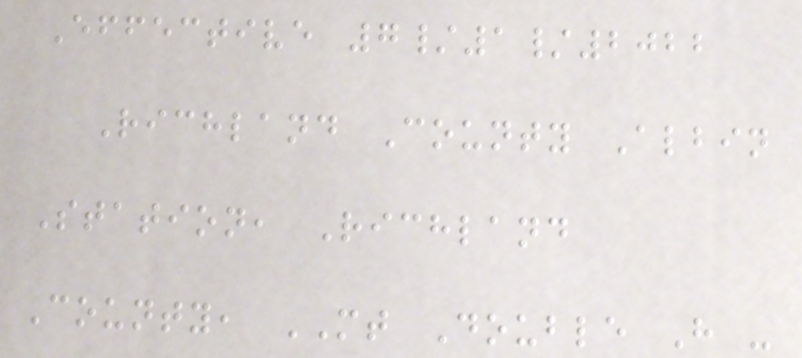Effective 7/1/2022
Richland County Albin
Station, Richland
County, MT Double H -
